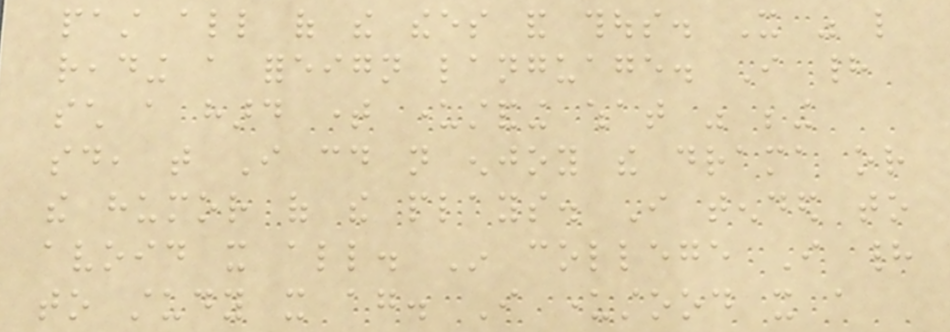past all of the thees and thous. It was like
reading a foreign language. I had
such a hard time understanding what was being
said, that I could not enjoy the drama or
the humor of the plays. I tended to
avoid it all. In college I had
to study it again. I understood it a
